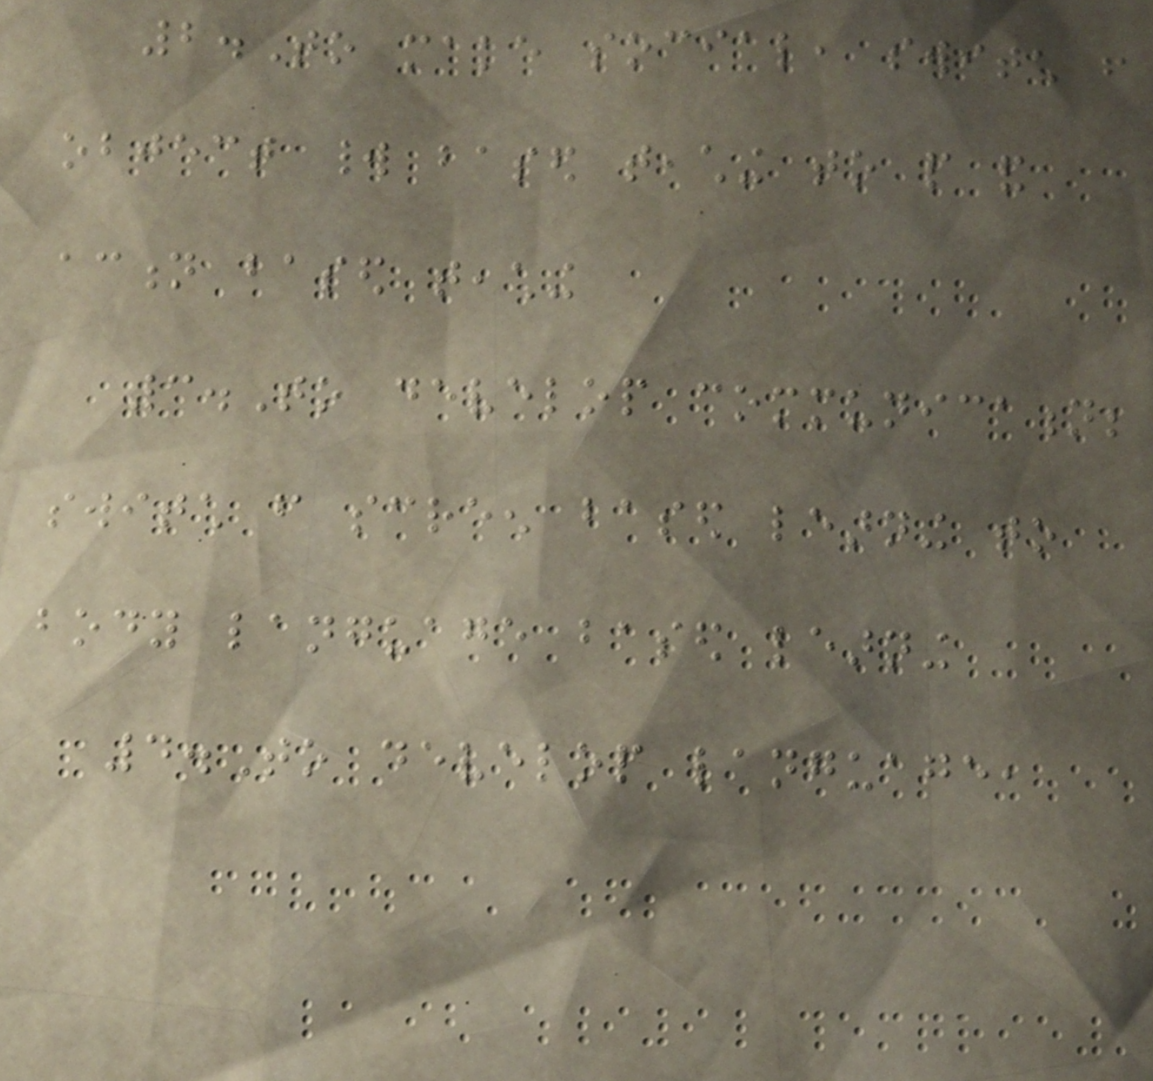2.To make social, switch from
object world based teaching to people and
action based teaching
3.To develop communication;
switch from screen based learning to
body language based learning
4.To develop language,
